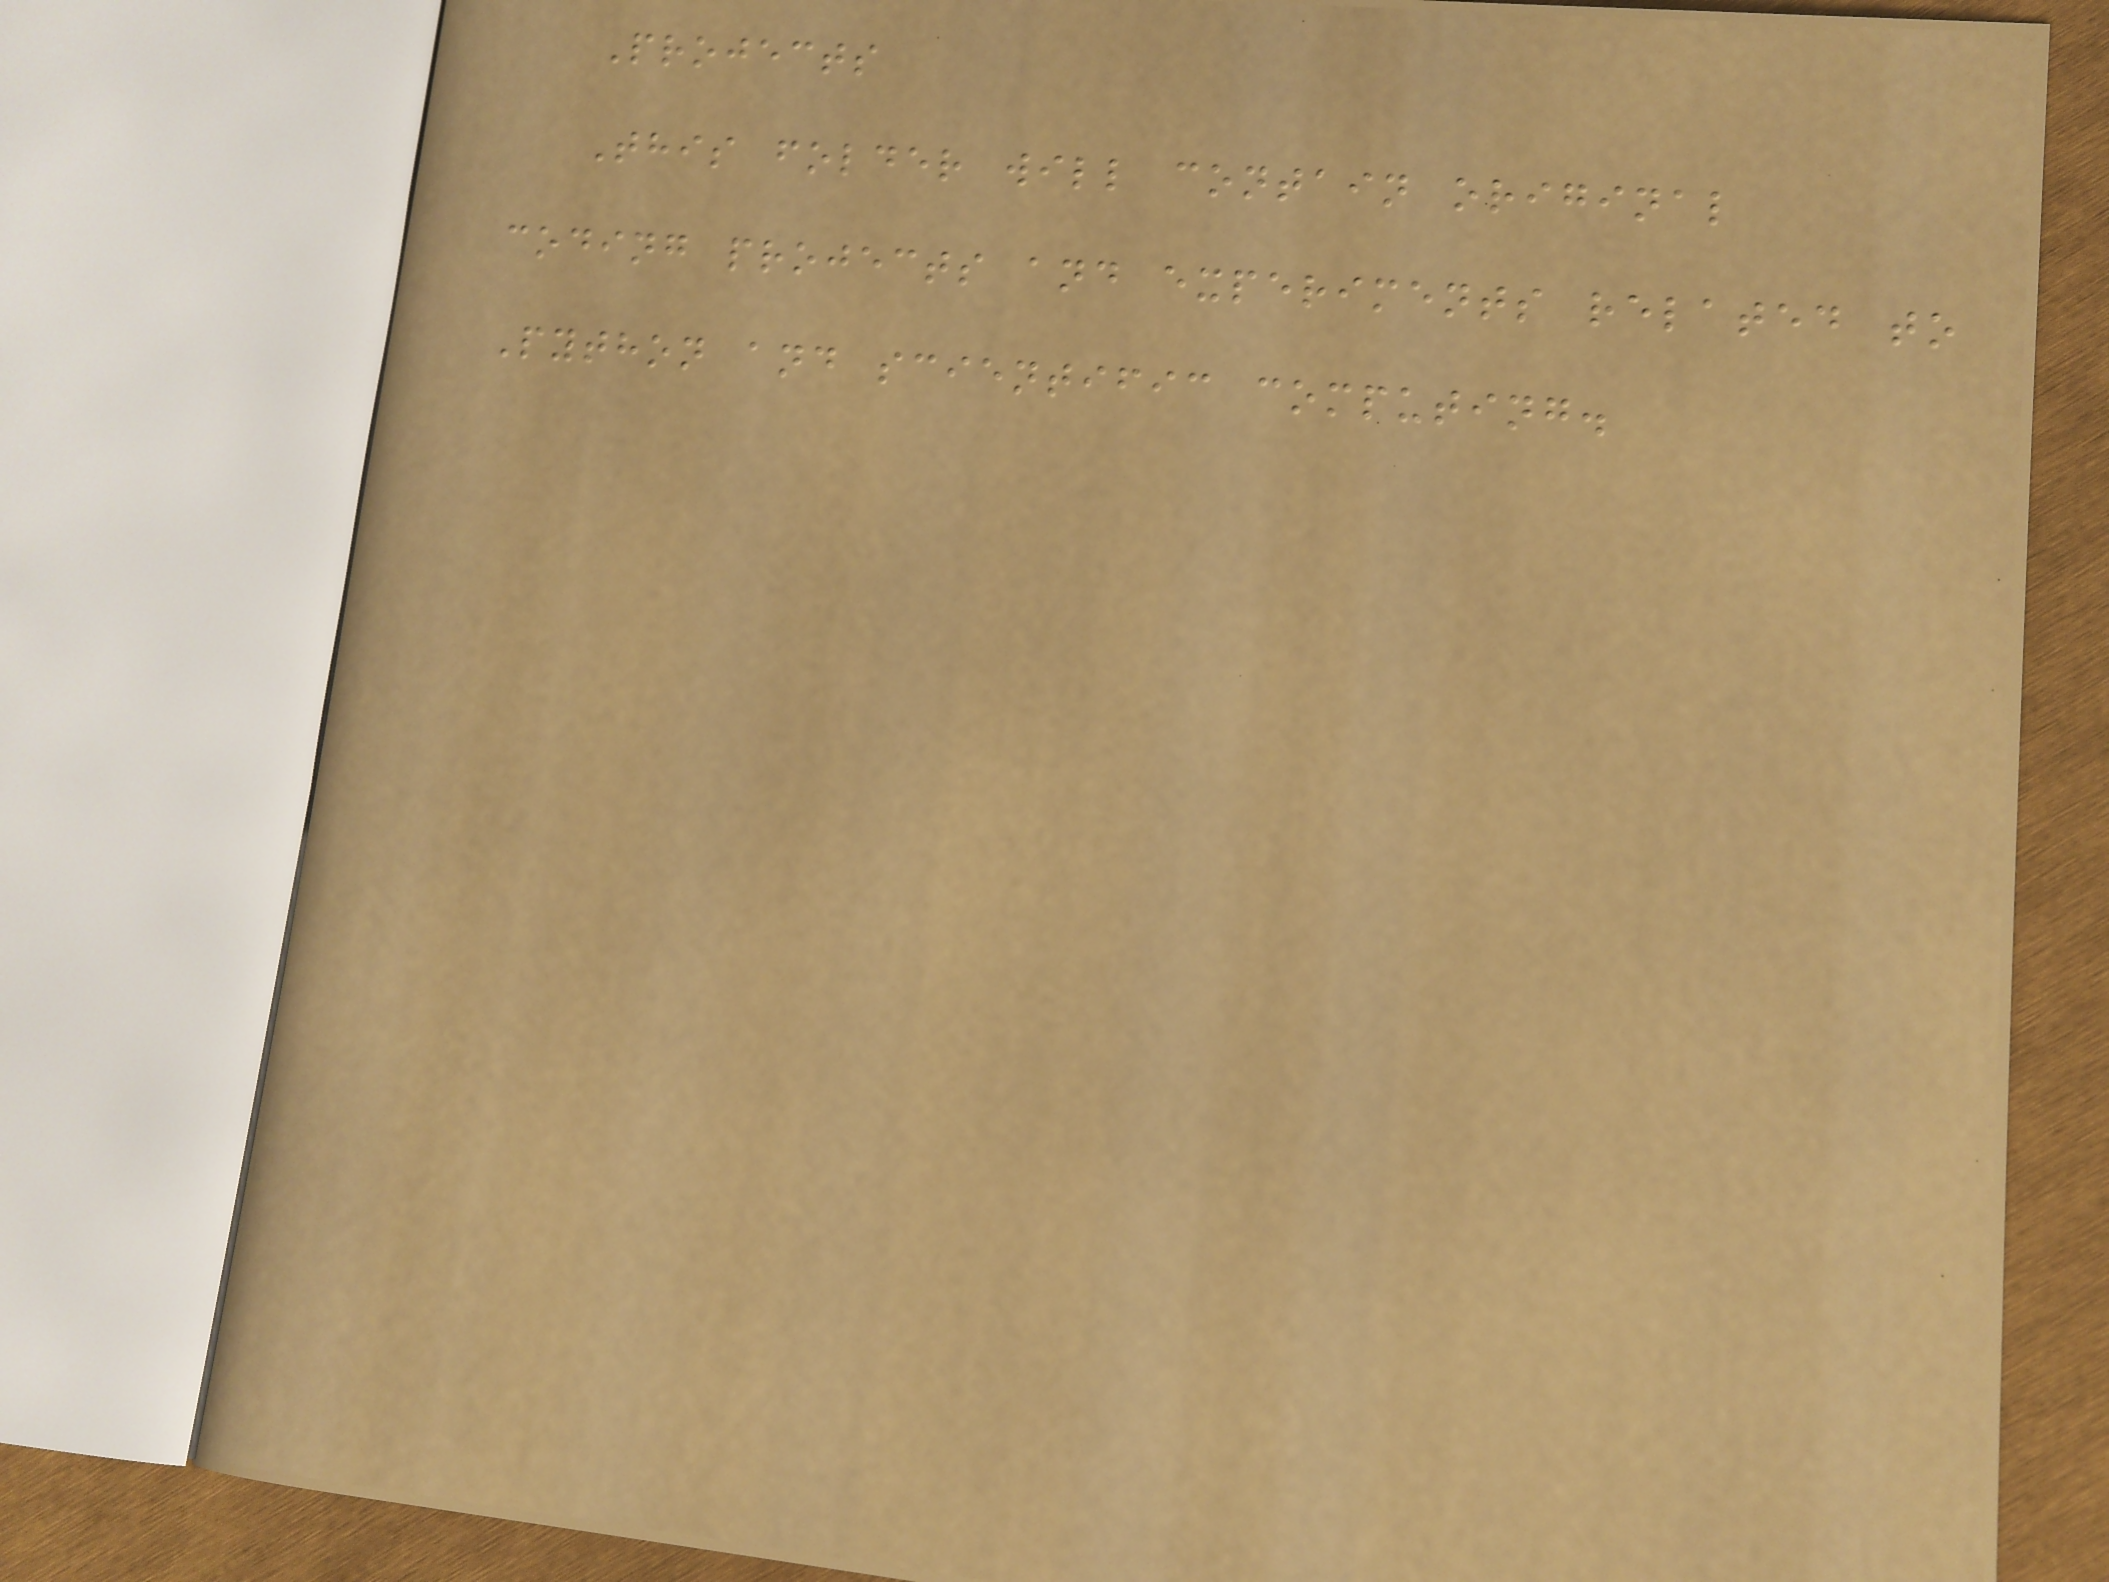Projects
This folder will contain original
coding projects and experiments related to
Python and scientific computing.
